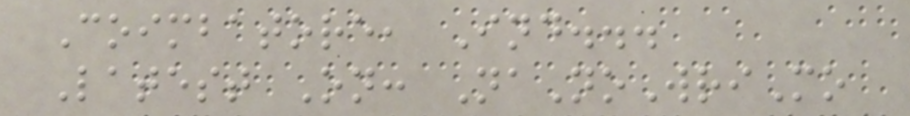Coimbatore, Ind...
Latest On: NaNoWriMo
